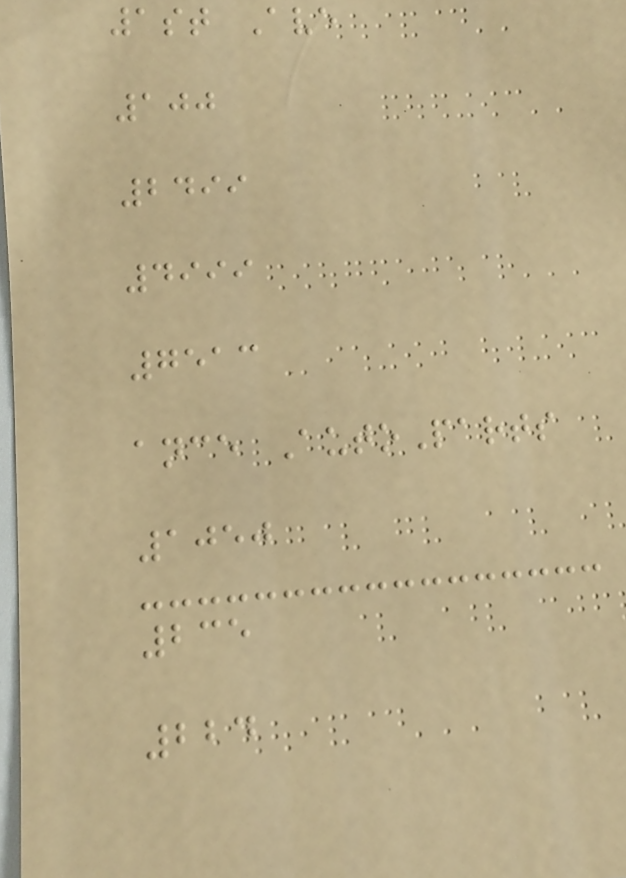1st Ave
100
2499
4999
7513
ance AutoParts
1050
235
224
